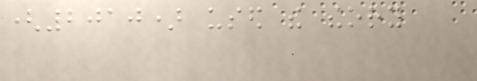(2010) used the theory
